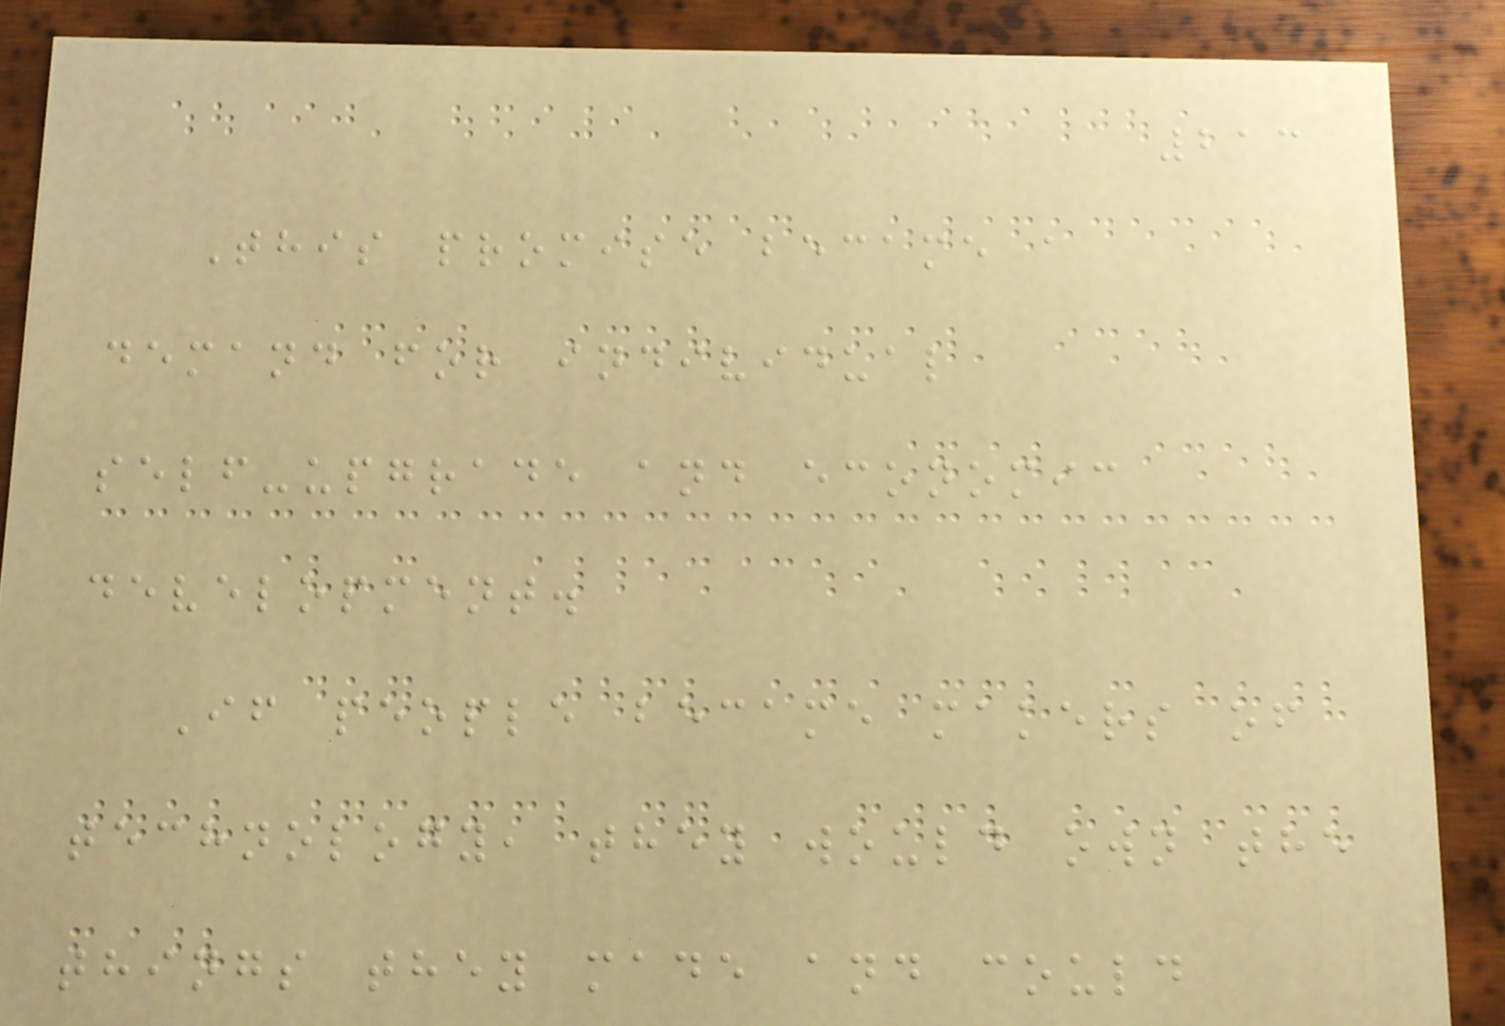213
This promise became a
demand for individual
self-upgrade and economic
development.
If people became makers of
technology, they would own the
things they made and could
